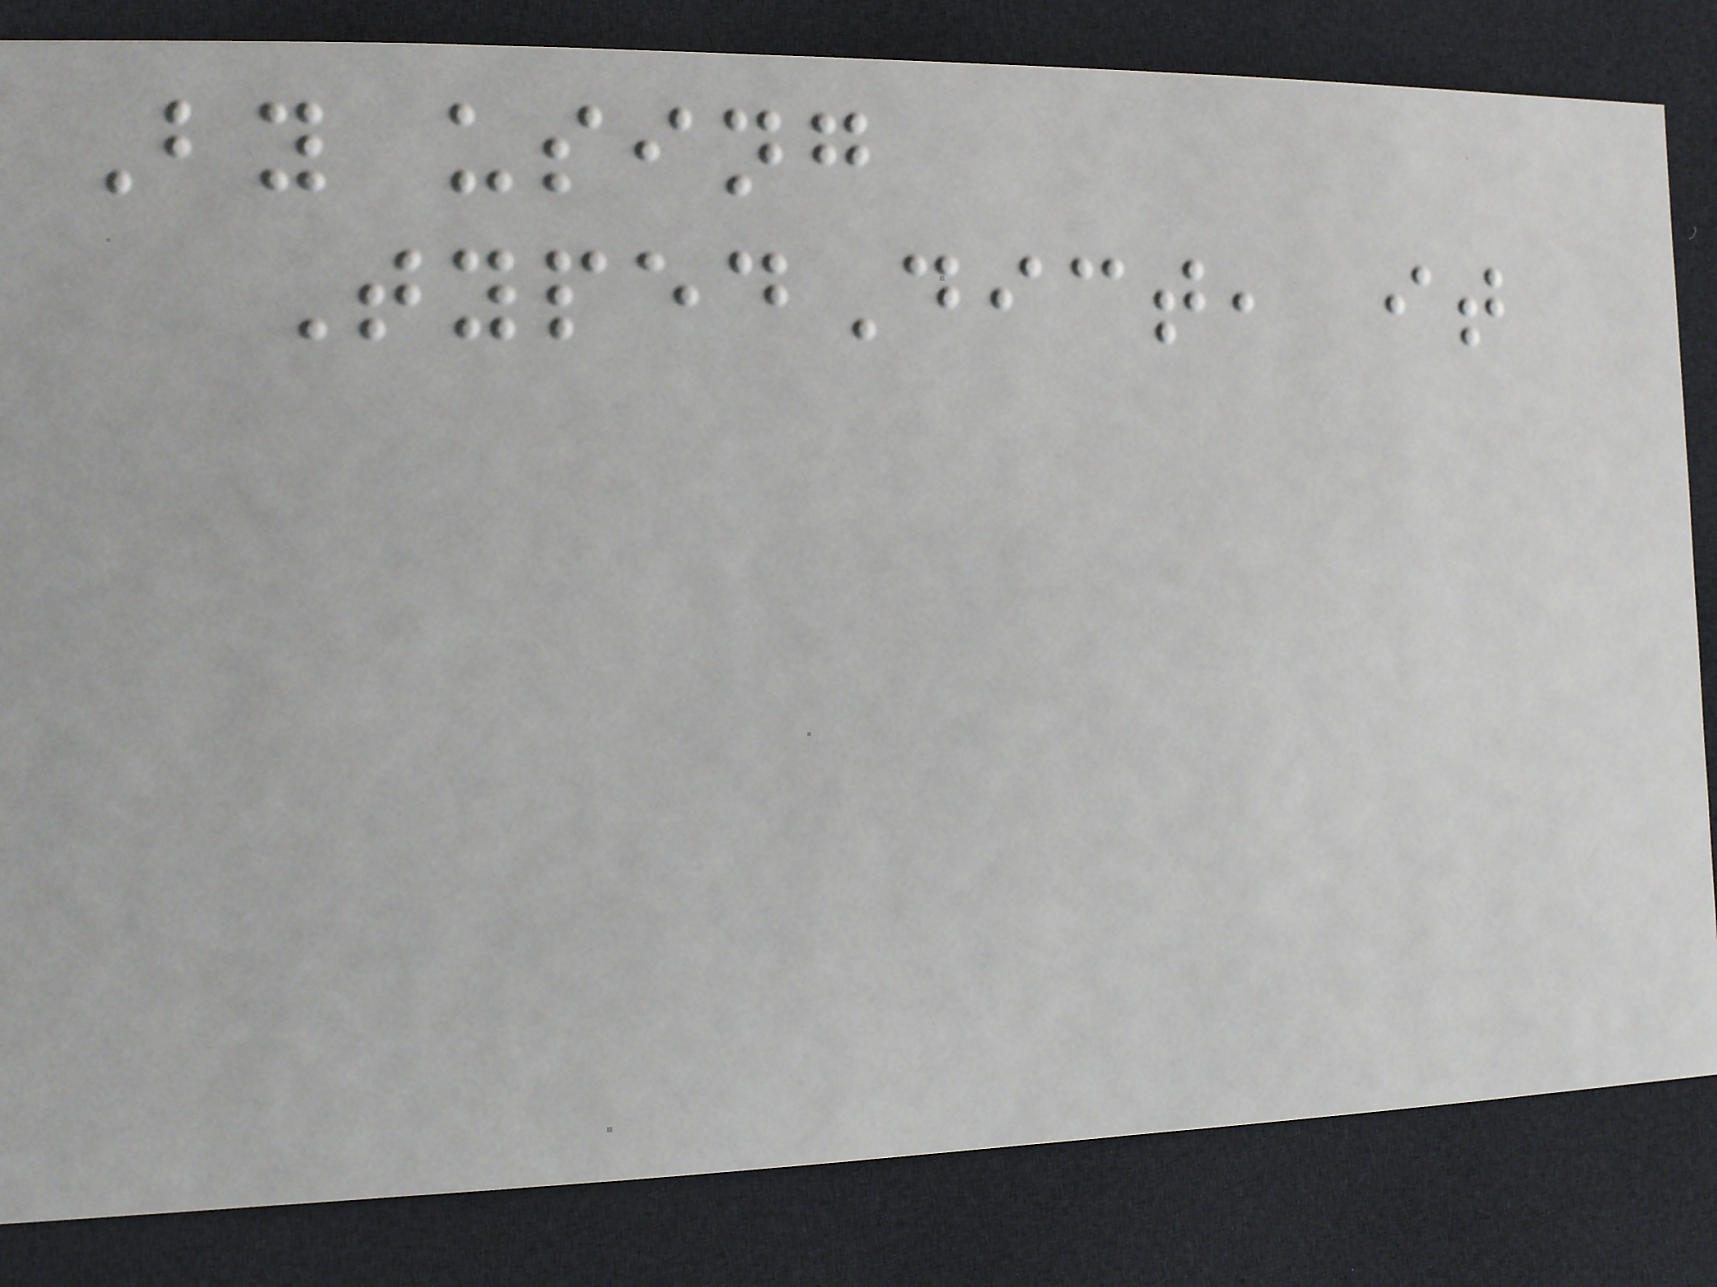By using
TypedDict, it
